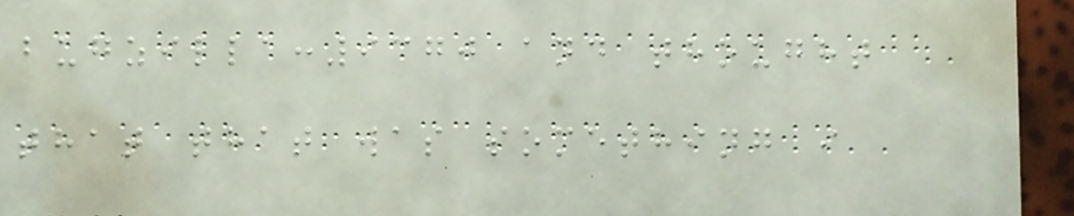bugzilla:9370 and thought
that that was something i
